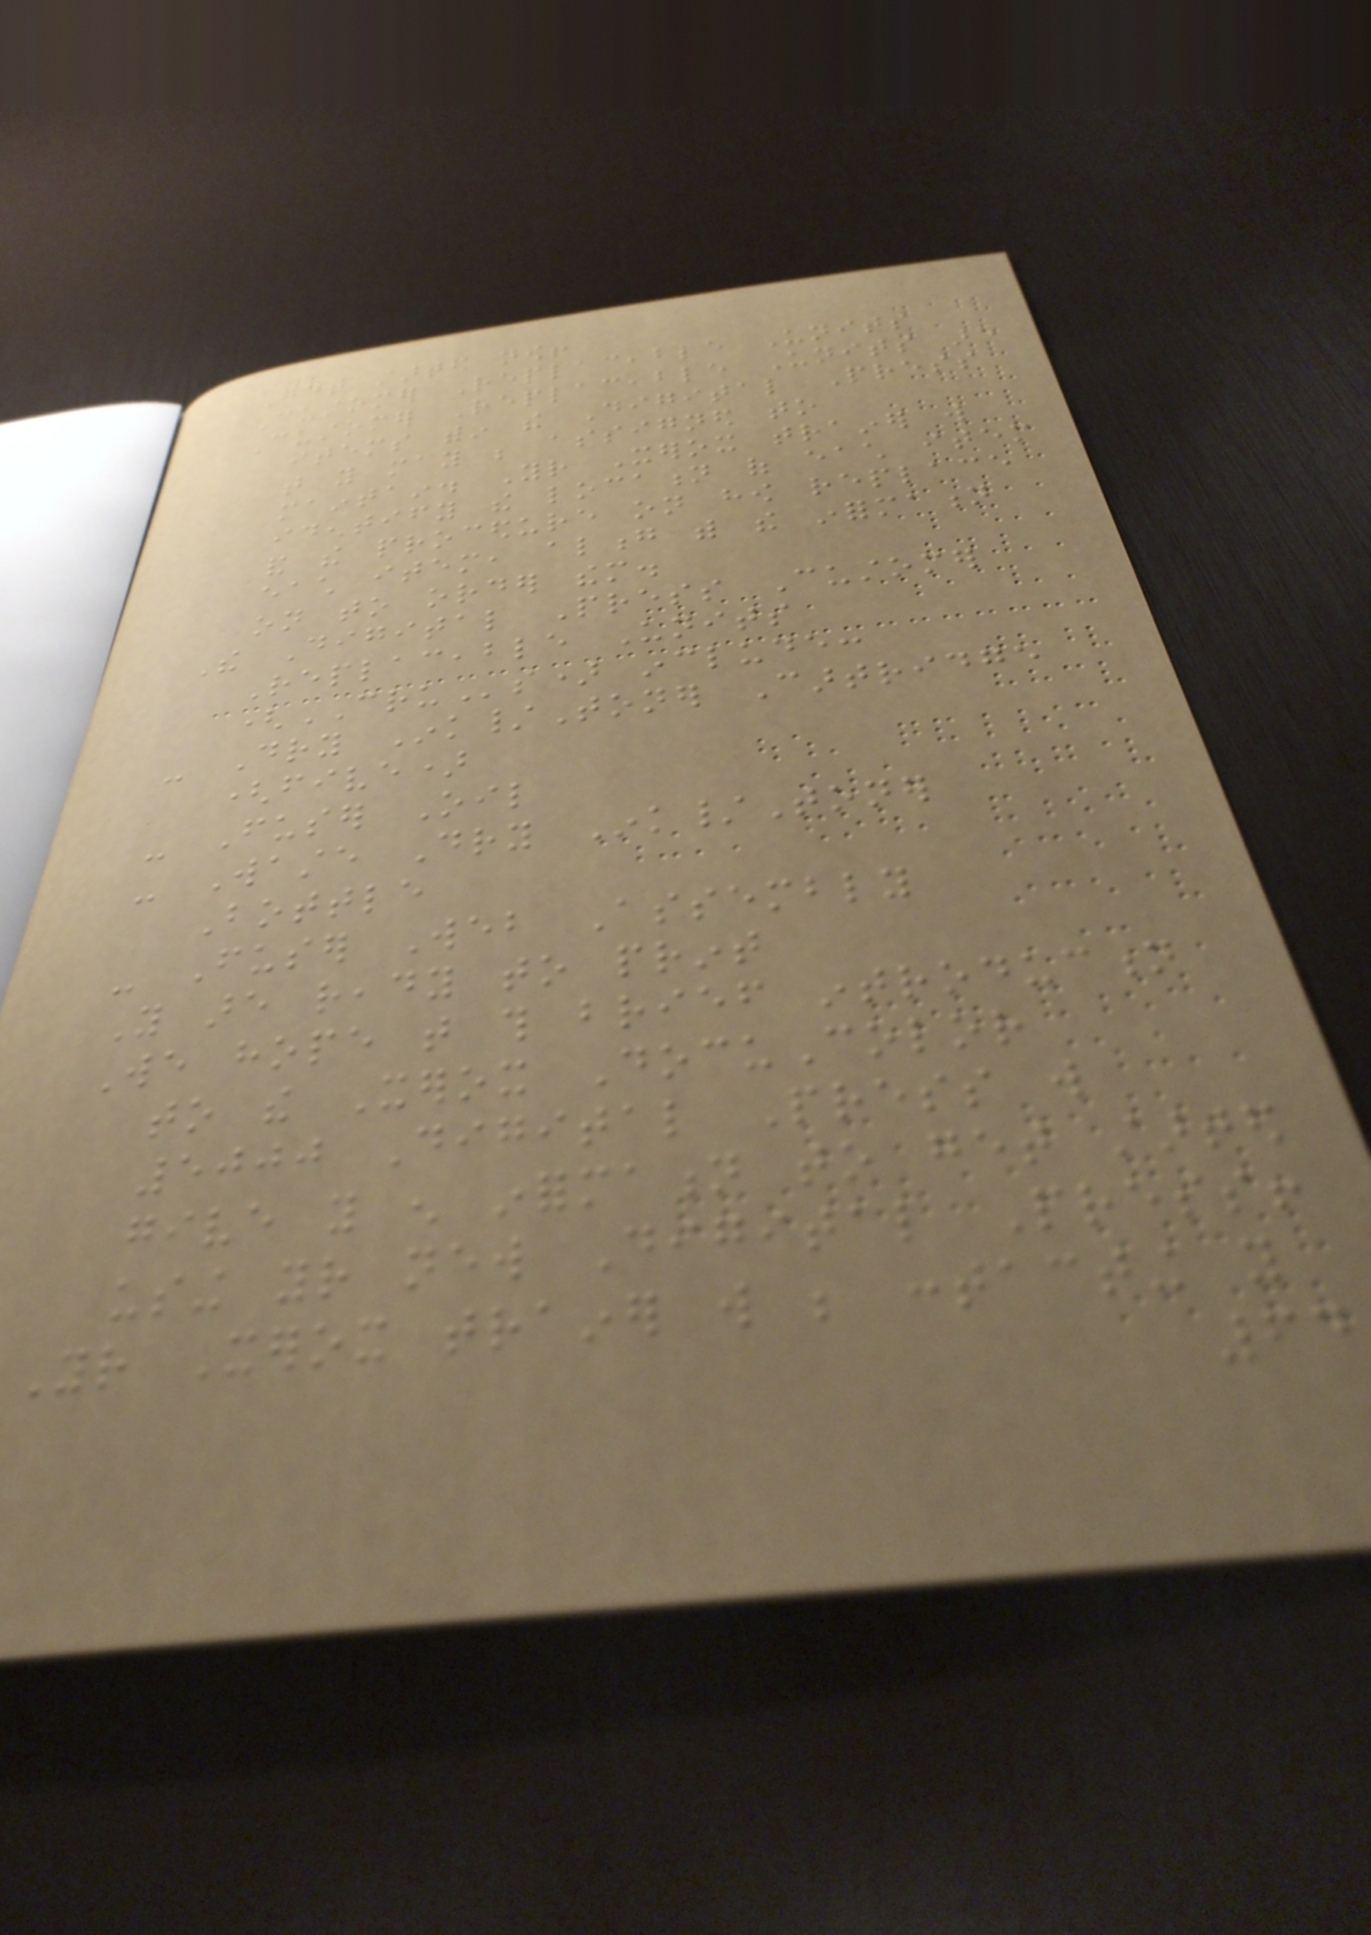Get started now!
Customer Replaceable Units
Customer Replaceable Units are
items within the Digital Press
that you may be assigned to
maintain. Your Xerox trainer will
identify the location of each item
and the procedure on how replace
each item, along with the information
on to order them.
The Digital Press Customer
Replaceable Units
(CRUs) include:
- Dry Ink/Toner Cartridge
(five)
- Fuser Oil
- Waste Dry Ink/Toner
Bottle
- Fuser Web Assembly
You are ready to print
We hope that this brief introduction
to the Xerox DocuColor
5000 Digital Press will
give you enough information to get started
using your new Digital Press!
Your Xerox trainer will be contacting you
64
